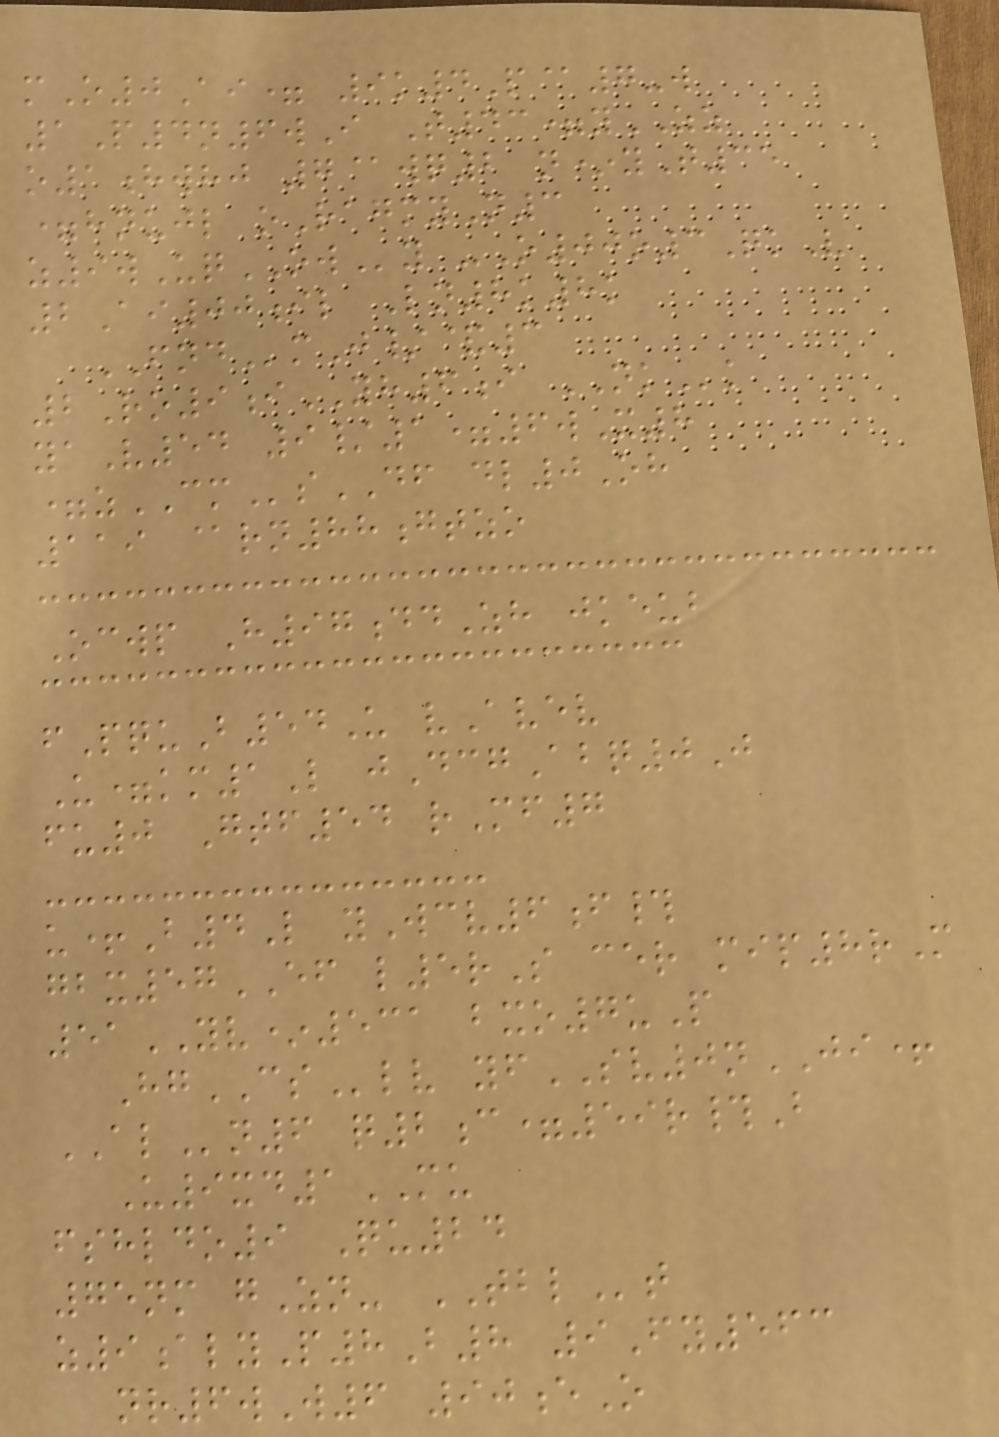mO0Ai= 9k4P@7-w
1P4n6wI T43=yZZ
o1hwhj 7@wq2 n*yT35
=hnujl oRagmyN3
z9wUqOWy -O00o3QkV
2Ai00il Ln8k8k
FNDmJ/&3
2Ro9iYH6i NKk
yaV54 9/1=6wX8
=zCMsDF dl0Oh
119 @rn88gtzo
Ocwp H97ddZh jkeub
fPquB54U vAvev
U=km1L jDcgAbq0J
fu0 Gtf54 rMf7
u+B4L yWcv6f#
gbx57EF l5rS cer mip8rM
51YV*531 bxo7uP
HgCSlv yfSV0nJI+
ALn6 q2c=59r#B
U9xd1MU
fshldo9 Qu24
75nm gZn- TBLt
z9alyP8B8 9Fy563
nr6wW6 90eO
